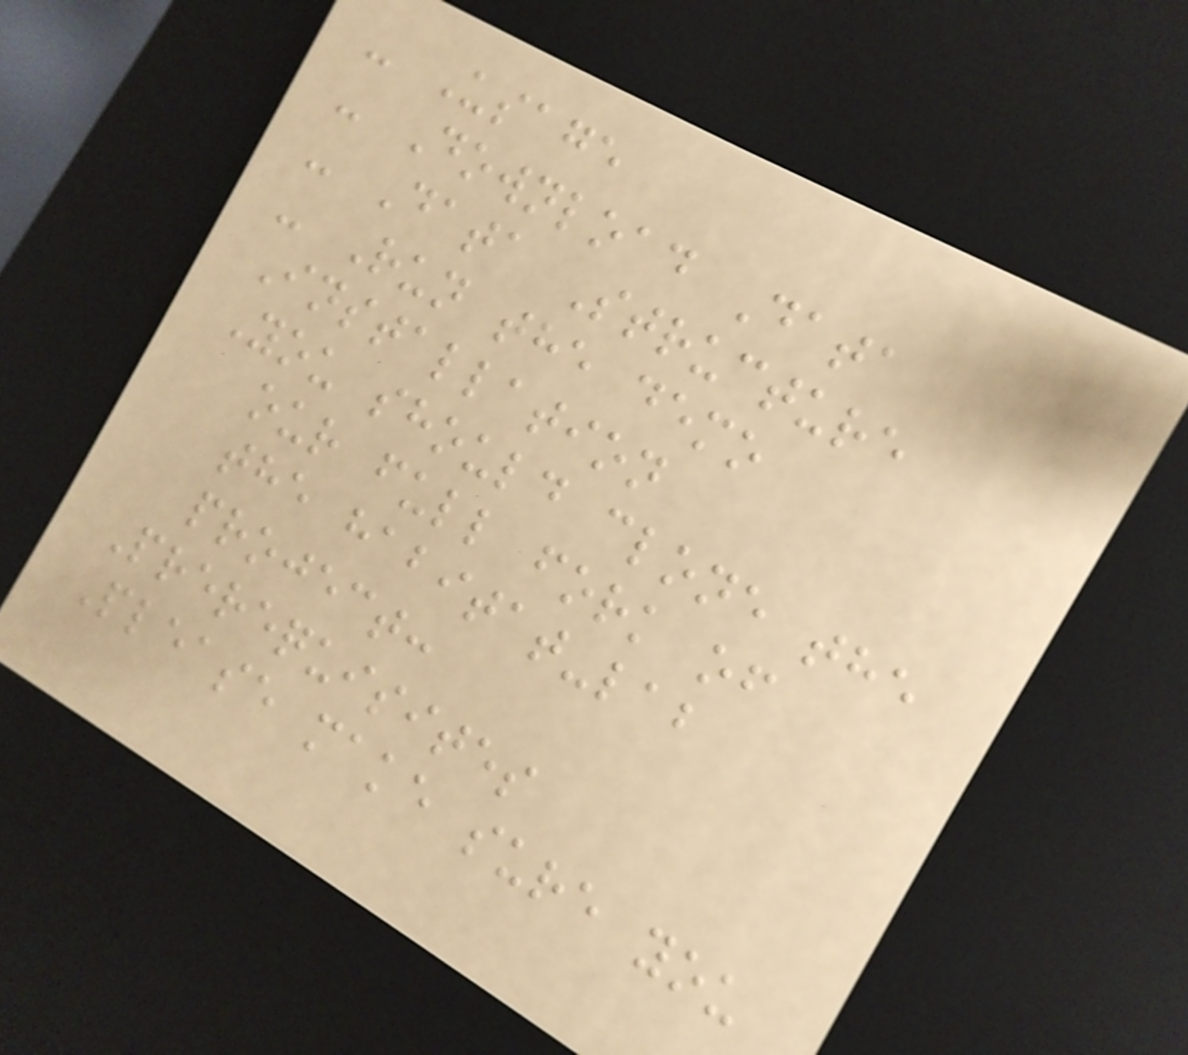- Usage
- Download Data
- Data Structure
- Run the demo
Installation
You should clone the
our full fork of
the habitat-lab
project:
Prerequisites
Please make sure you
